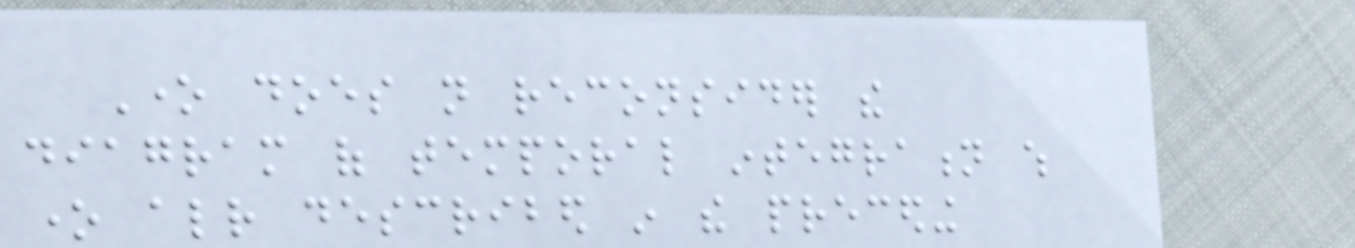One does not reconsider the
diagram of temporal integration which
one already described in the preceding
